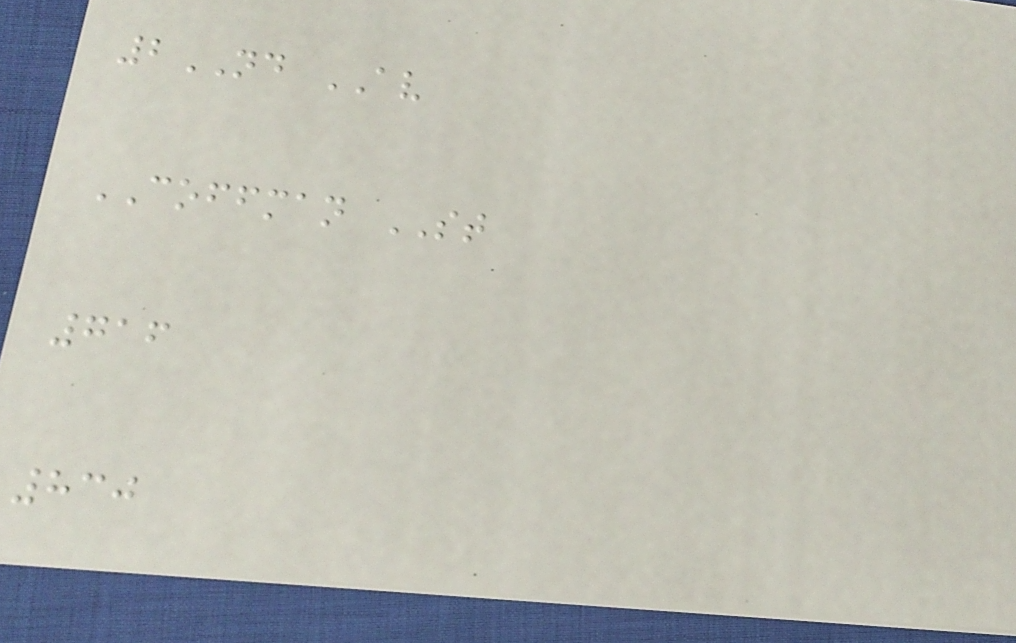2ND AV
COFFMAN ST
716
830
